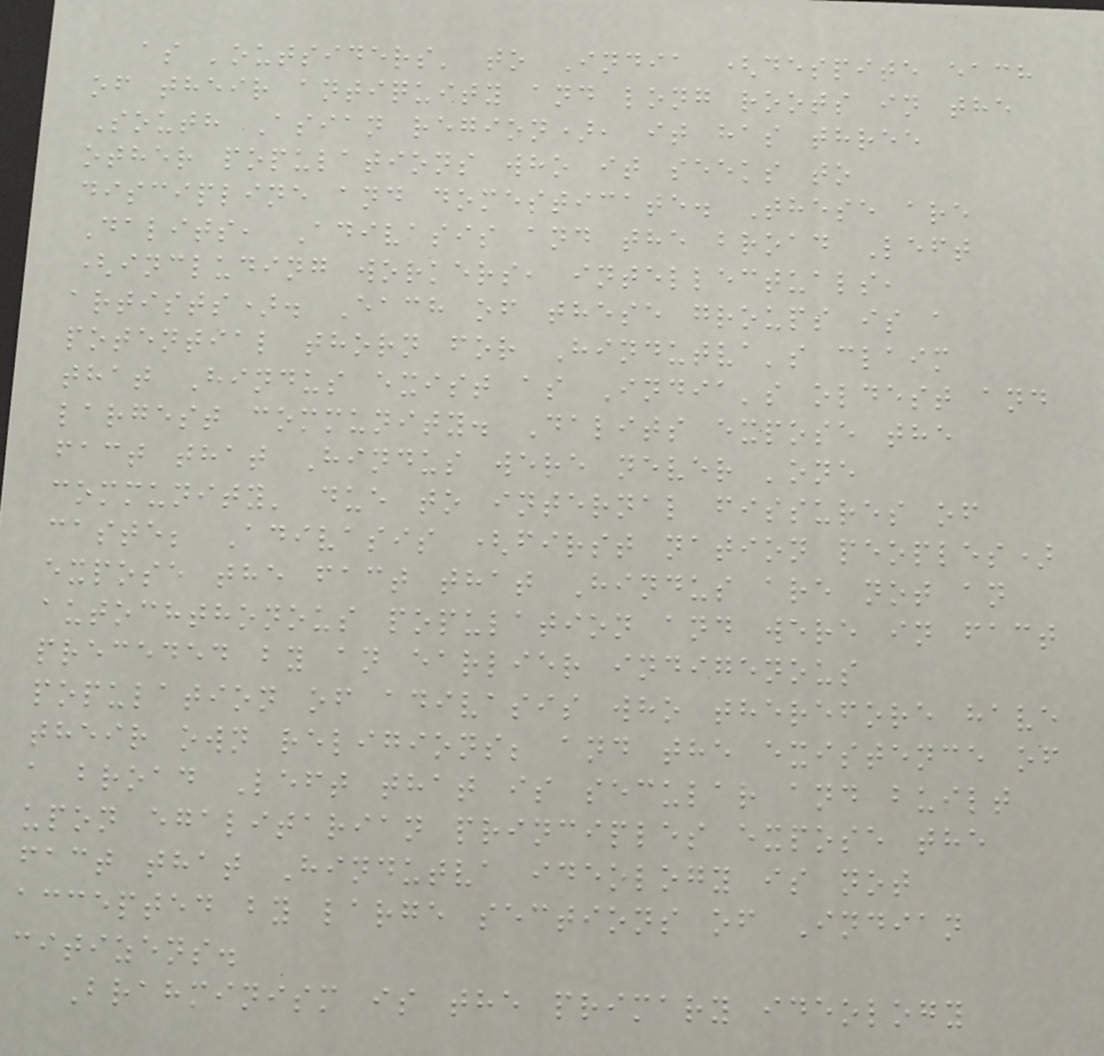as 'outsiders' to India (despite each
of their antiquity and long roots in the
South Asian region), it has three
other populations who it seeks to
discipline and domesticate. These are
Dalits, Adivasis and the broad Left
(including workers, intellectuals,
artists). Each of these groups is a
potential thorn for Hindutva's claim
that Hindus exist as India's oldest and
largest community. Dalits expose the
fact that Hindus were never 'one
community' due to internal fissures of
caste; Adivasis (first nation peoples)
expose the fact that Hindus are not an
autochthonous population and were in fact
preceded by an earlier indigenous
population of adivasis who therefore have
their own religions; and the existence of
a broad Left that is secular and built
upon egalitarian principles expose the
fact that Hindutva ideology is not
accepted by large sections of Indian
citizens.
Brahminism is the primary ideology
